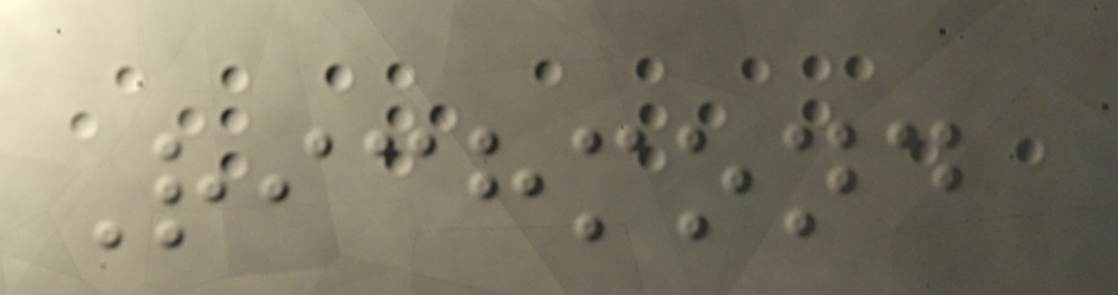Richmond
